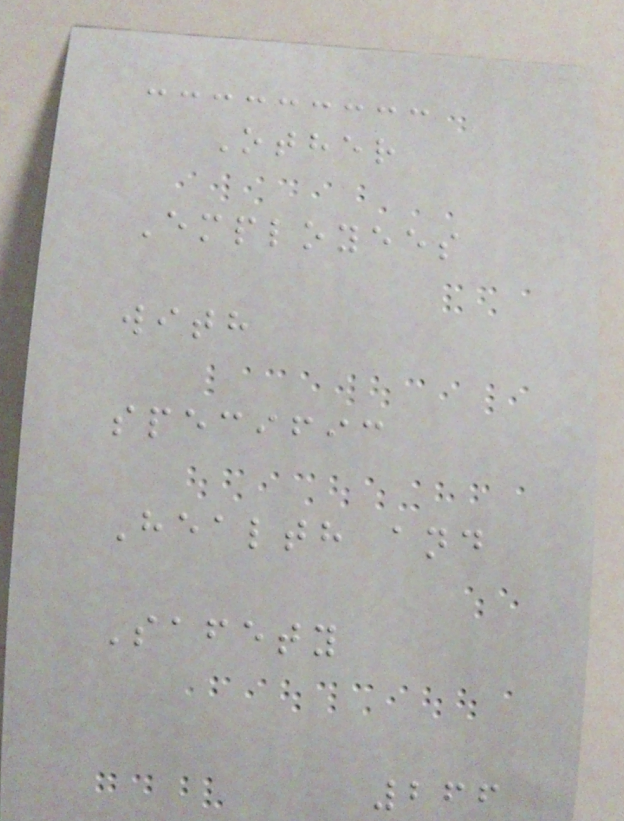Other
Employees
with
specific
Health and
Safety
266
